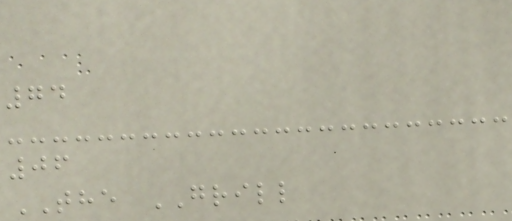74
06
THE GRILL
